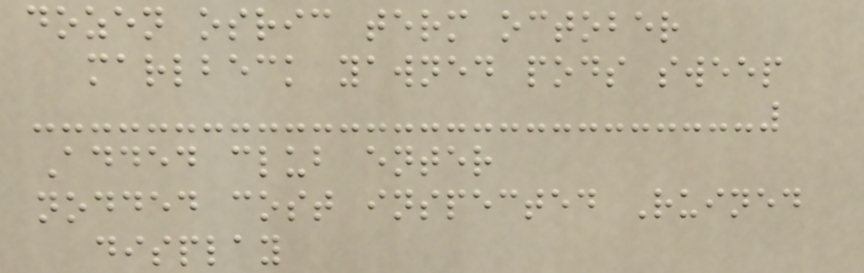dozen osric term october
marlbeck yawned pods sweep
Added club enter
nodded cost inspected Ruined
display
